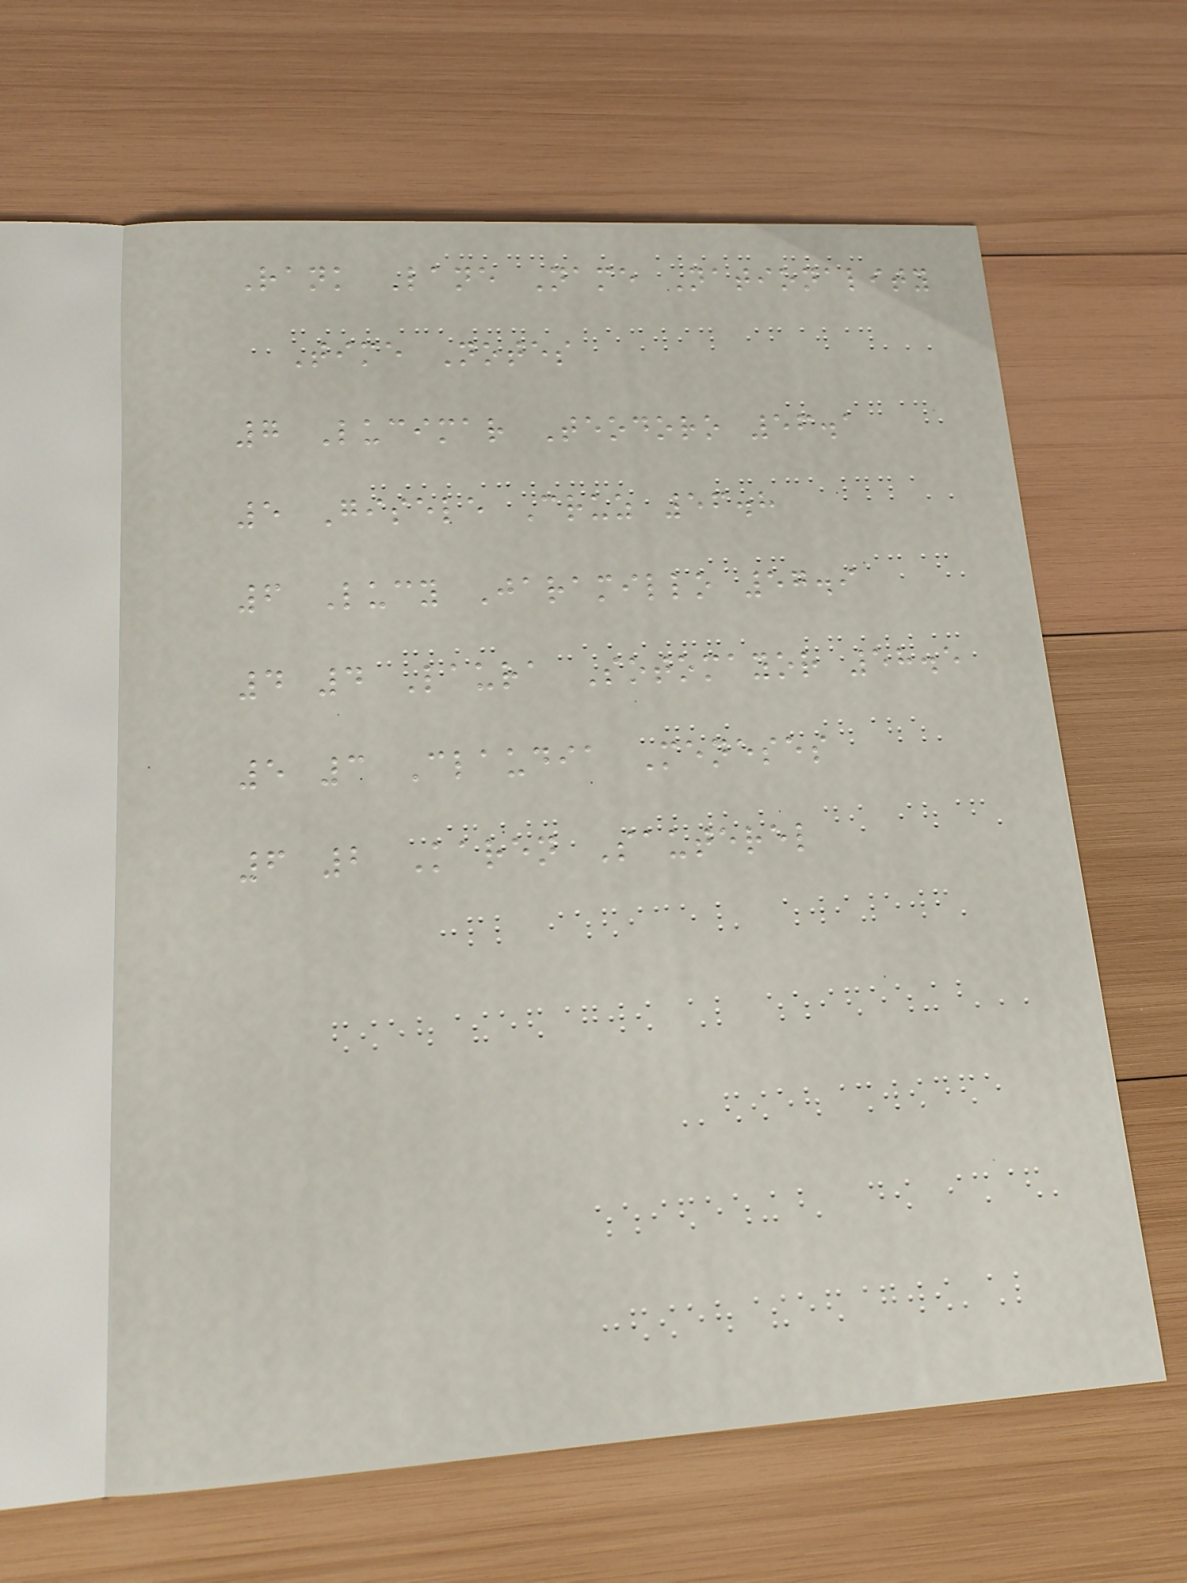Rank Lane Name Nationality
Time Notes
7 Lucimar Teodoro 56.1
5 Gisele Cruz 56.8
6 Lucy Jaramillo 57.9
4 4 Laura Sotomayor 58.5
5 3 Claudia Meneses
6 2 Karen Sauterel
